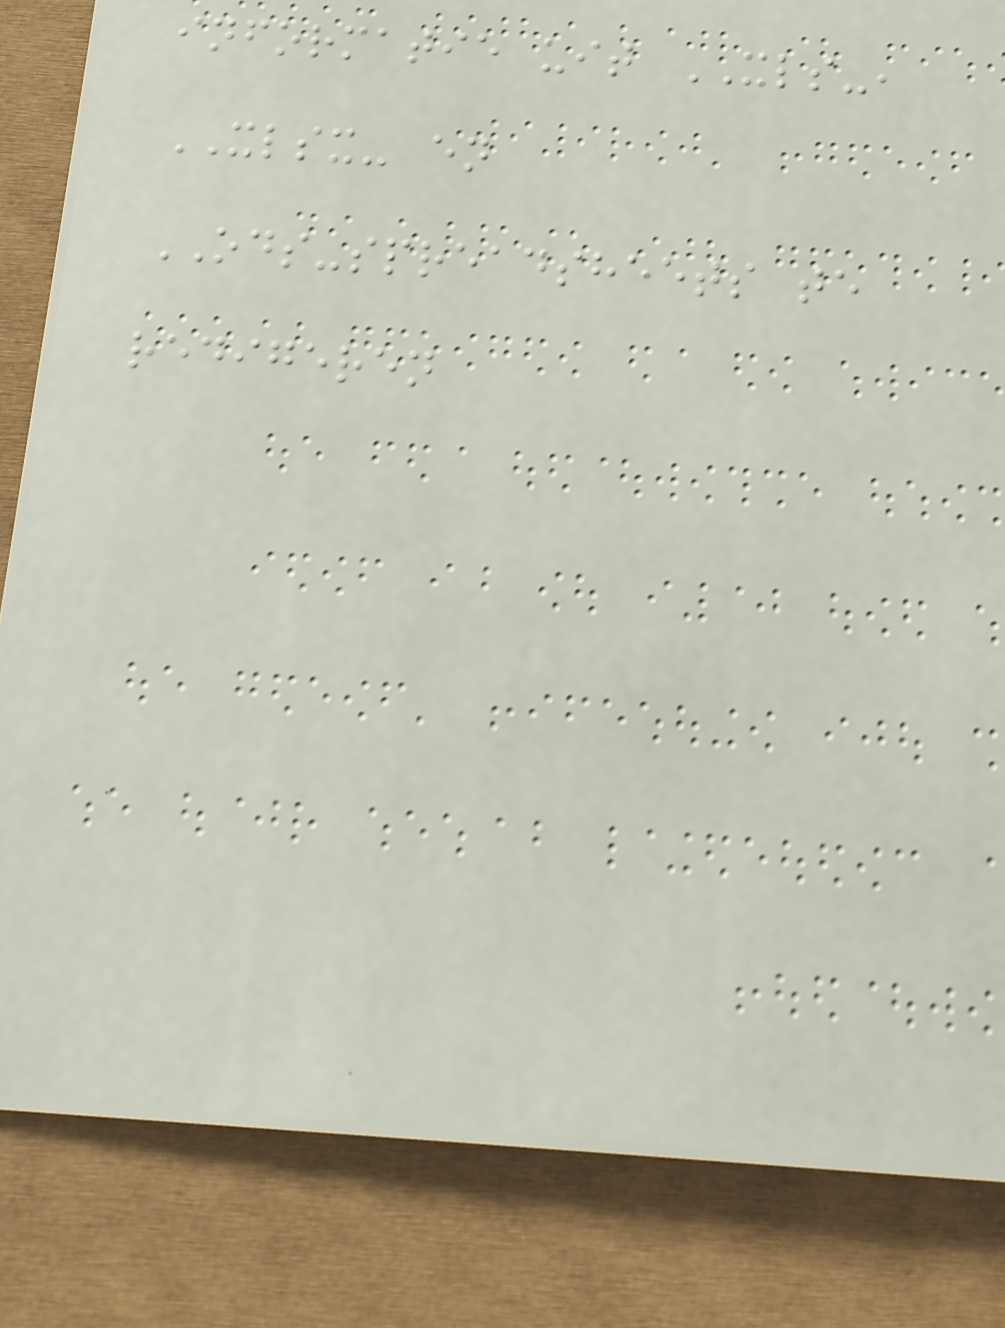informatie uit XLS-,
XLSX- en
ODS-spreadsheets te
redigeren
